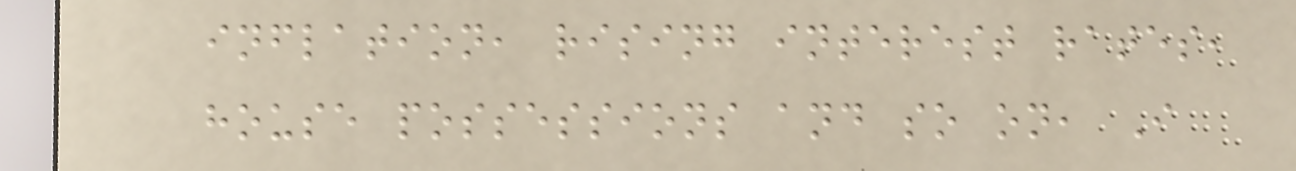inflation, rising interest rates,
house possessions and so on, I
